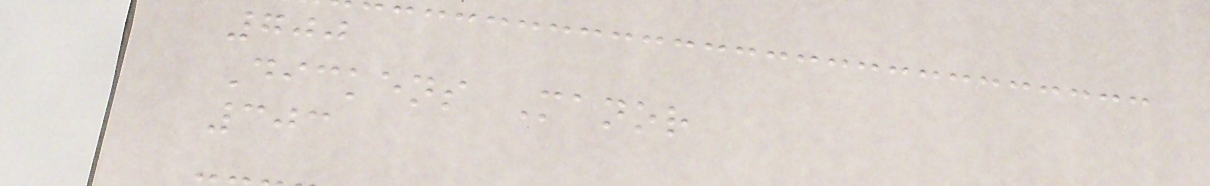700
Dickens Manor
303
